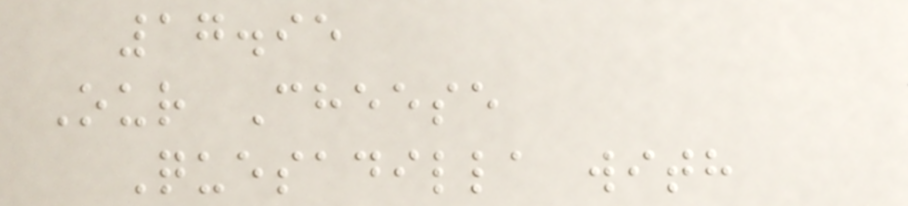17.95
Our Cheese
Quesadilla with
